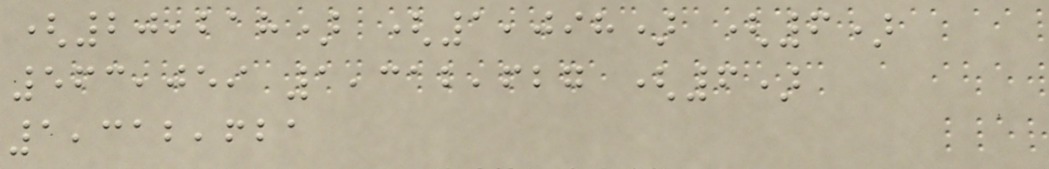(20,218) (1,098) (6)
563,059 1,312,627 (6)
1,312,621
